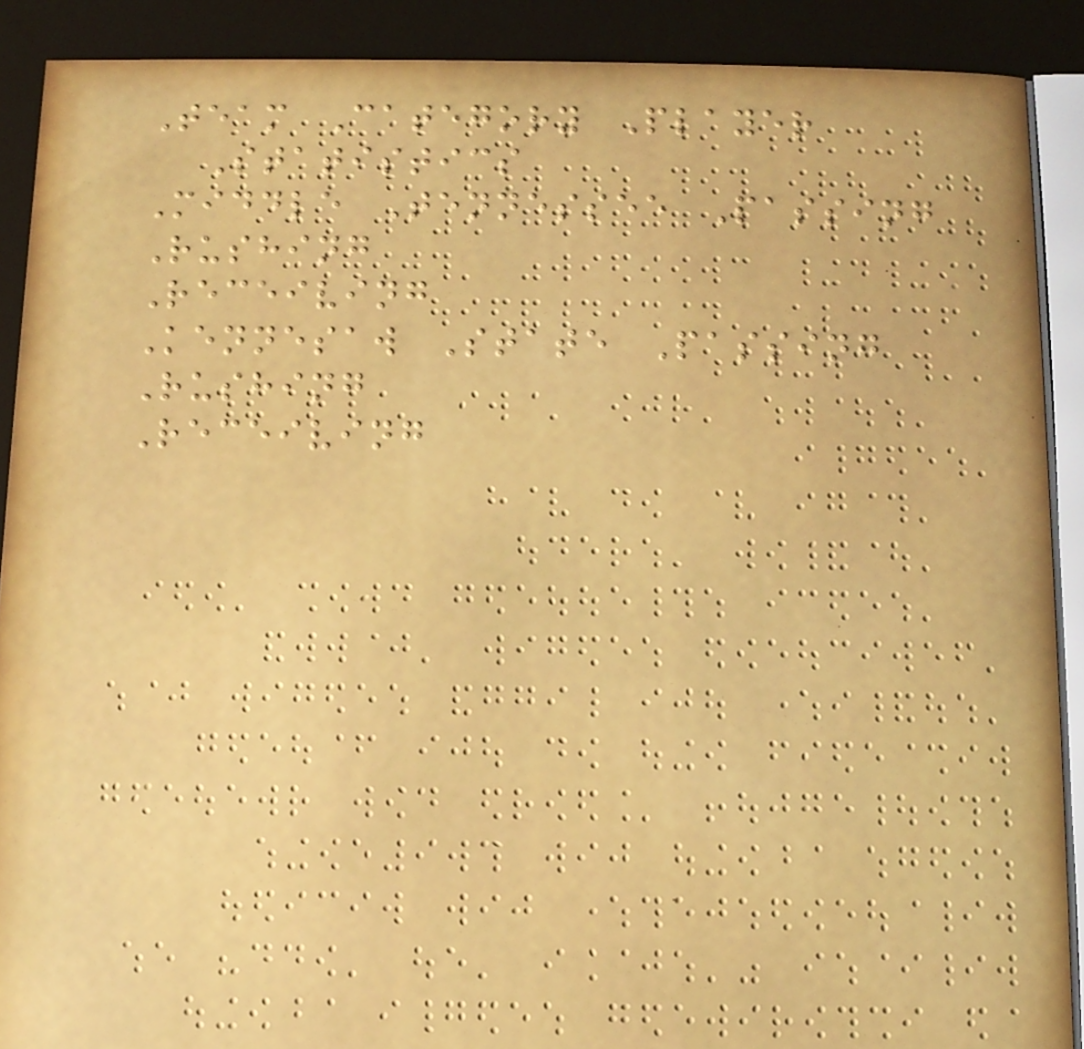Team Category Player
Statistics
Middle Tennessee Passing
Rushing
Receiving
Kennesaw State Passing
Rushing
Receiving
